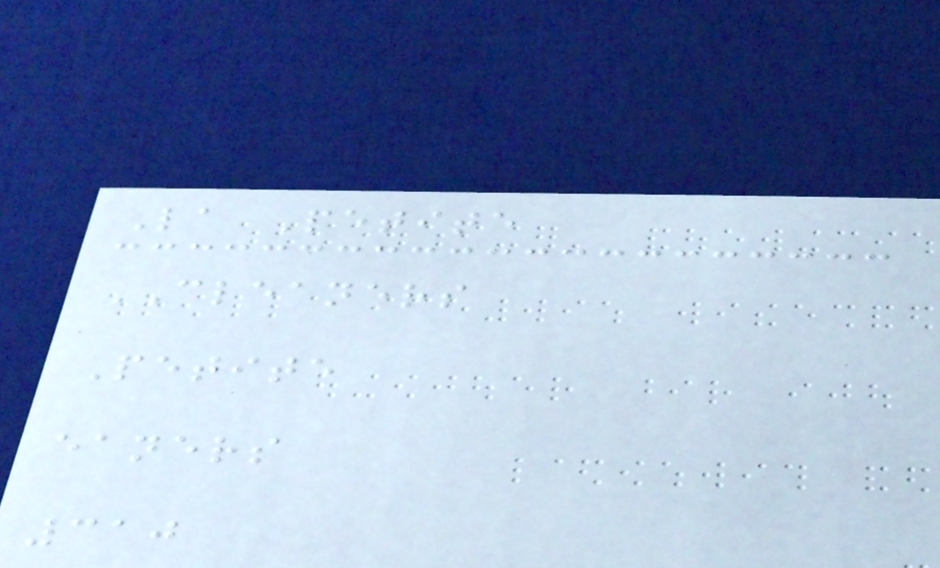La Petite
CLEANERS
Petite
eaners
310
